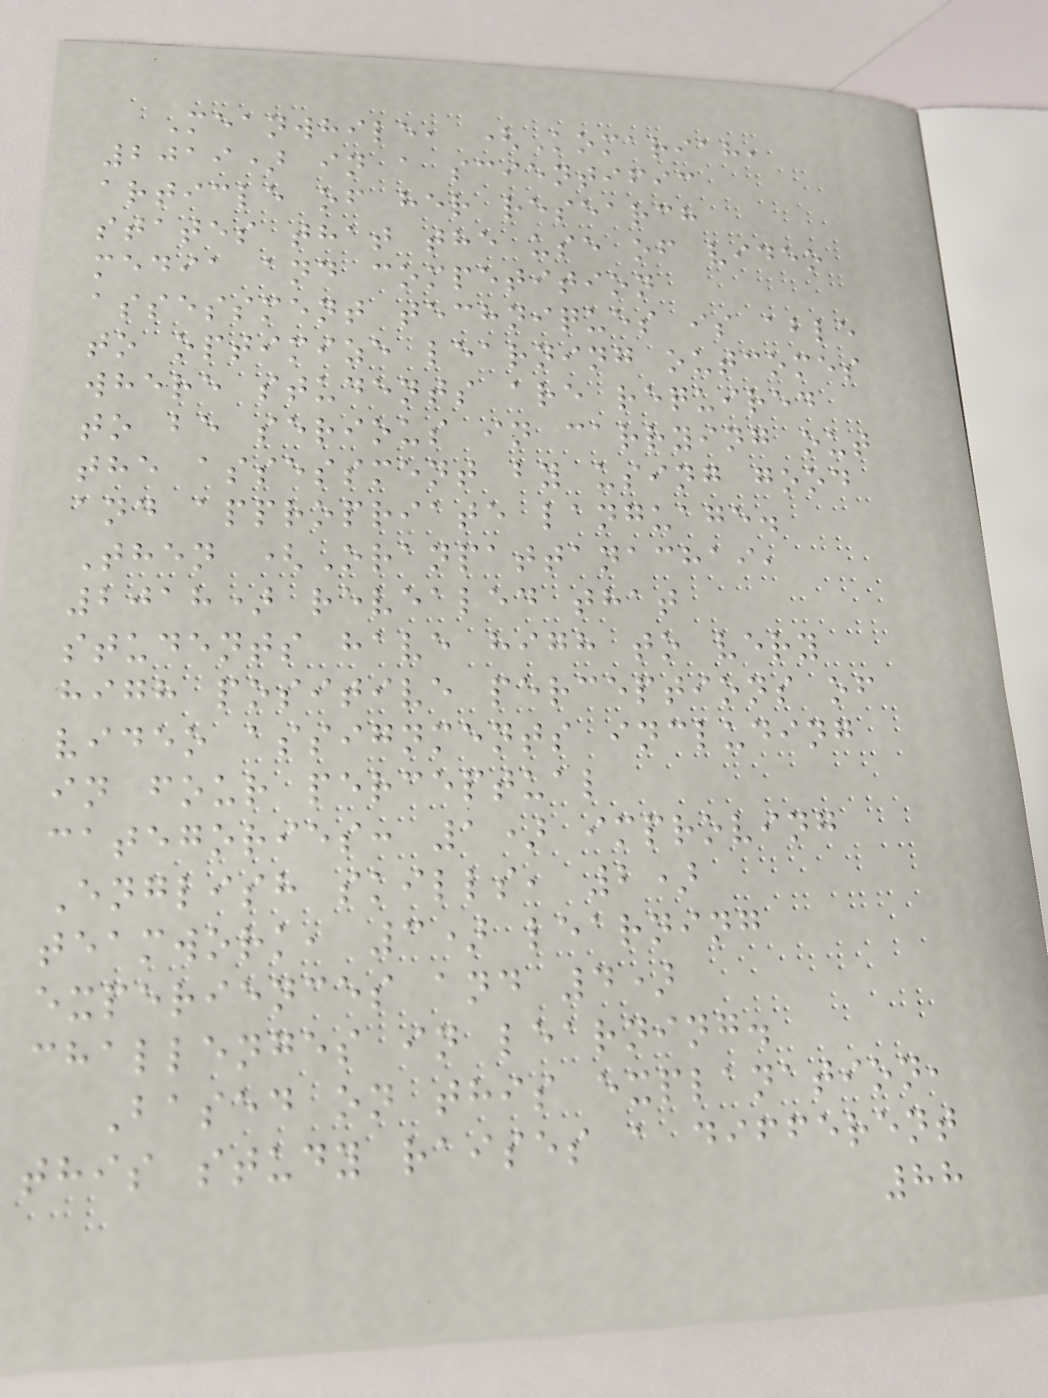Meanwhile, (Komariah,
2019) in a scientific
article of her research
states that the use of video
media and competition
assessment techniques is able
to optimize learning outcomes
where students are required
to be serious in carrying out
the assessment by using good
and appropriate language.
Then (Oranpattanachai,
2018) revealed that
students have high to very
high positive perceptions of
video assignments including
in four perceptual
categories: 1) improving
English skills, 2)
teamwork, 3) learning
experiences and 4)
challenges in learning.
Based on this explanation,
this study raises a different
88
